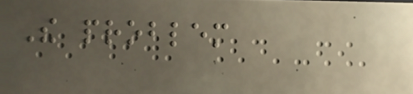The problem
